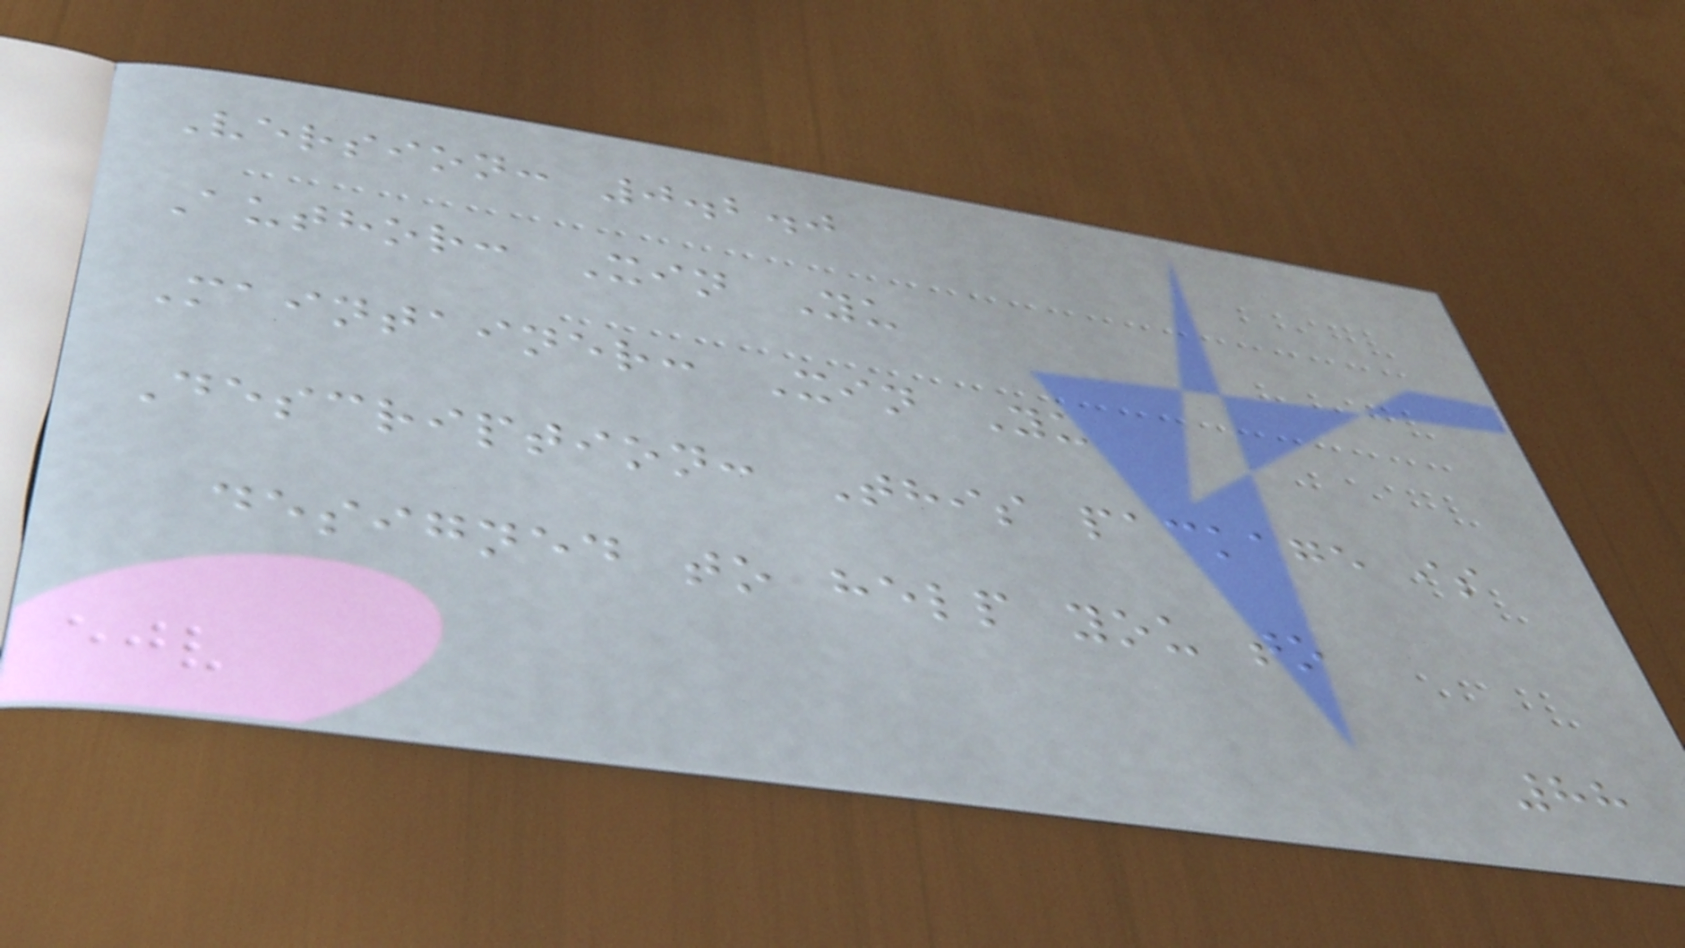Version: 0.2.0
Author: Xin Yu
Maintainer: Xin Yu
Description: This package is
designed to help you to
88
